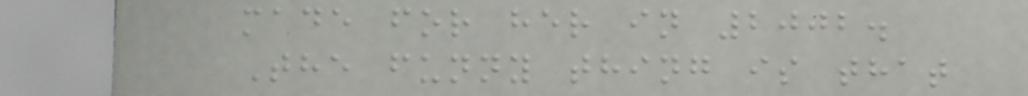made for her in 2002.
The funny thing is that
